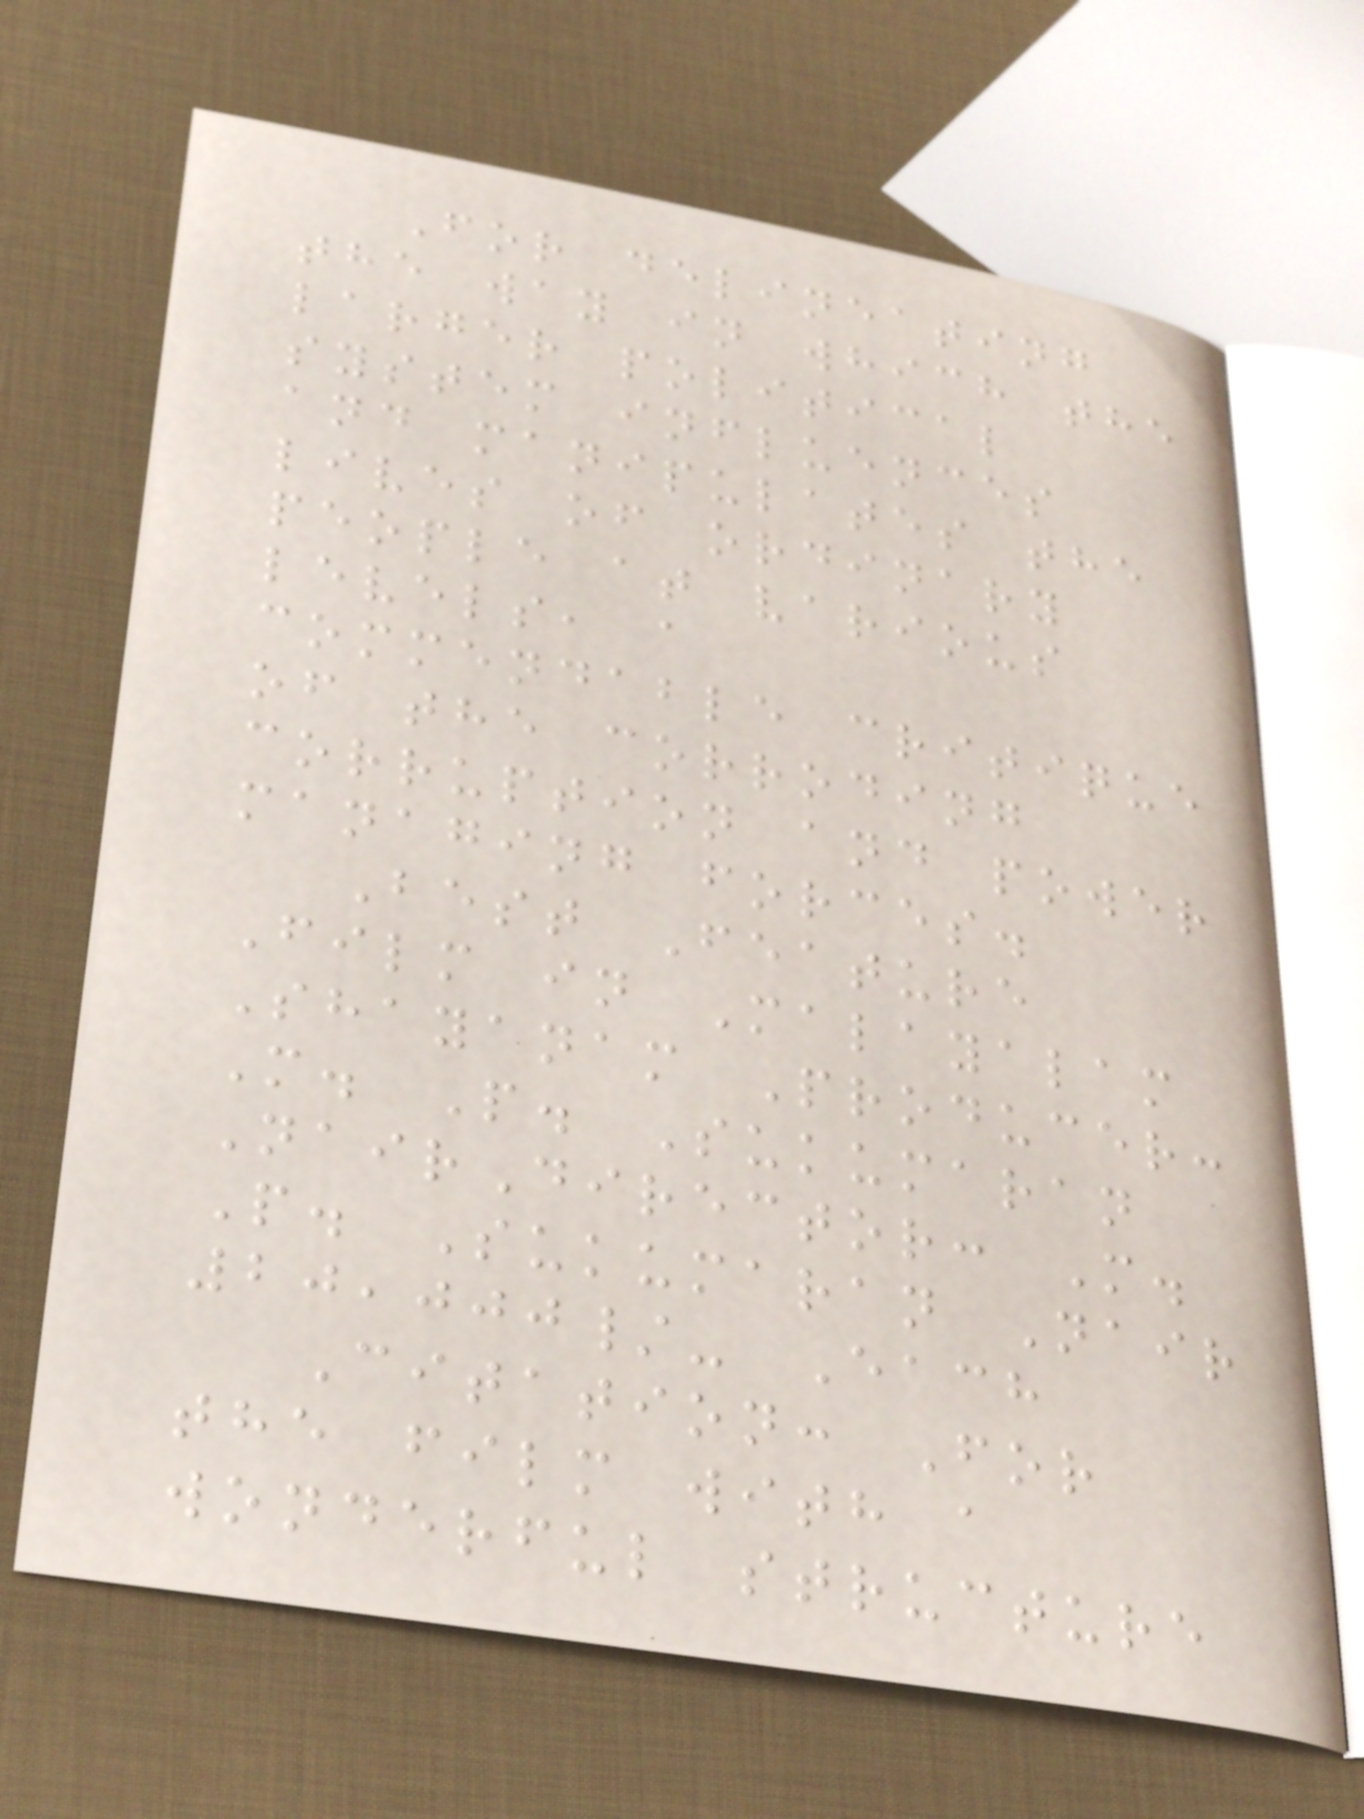For delineating
the way in which the
larger political
system influences
and manipulates the
lives of ordinary
people at various
levels, a
commendable critique
of the corroding
corruption and power
managing forces.
Best Feature
Film in Malayalam
Shayanam Producer:
M. P. Sukumaran
NairDirector: M.
P. Sukumaran Nair
20,000/- Each
Citation: For
the film with a
wonderful structure
